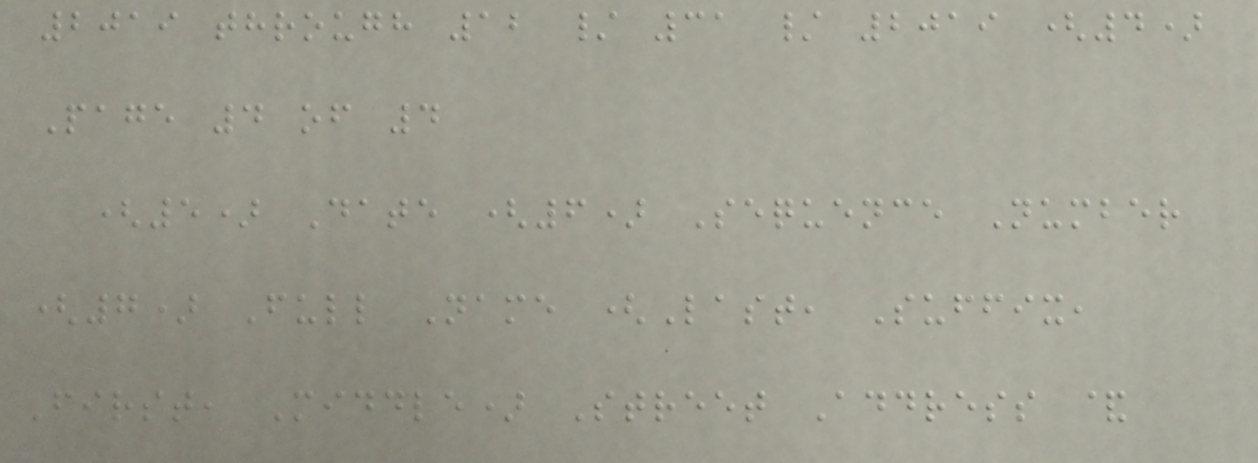2019 through 12 / 31 / 2019 (4)
Page 4 of 4
(5) Date (6) Sequence Number
(7) Full Name (Last, Suffix,
First, Middle) Street Address &
